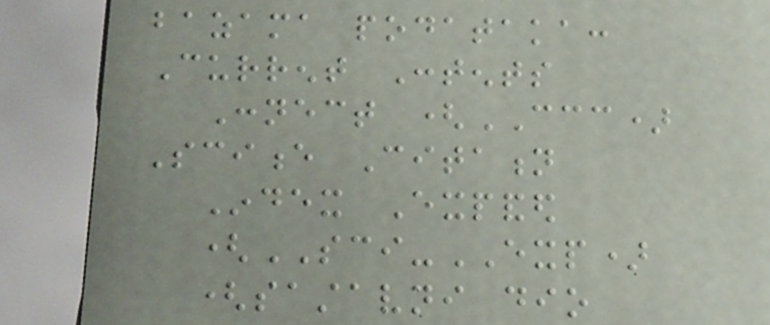bazama podataka:
Current Contents
Connect (CCC)
Science Citation
Index Expanded
(SCI-EXP)
(sastavni dio
